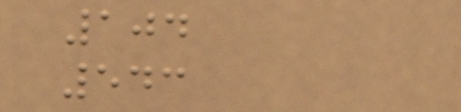104
543
